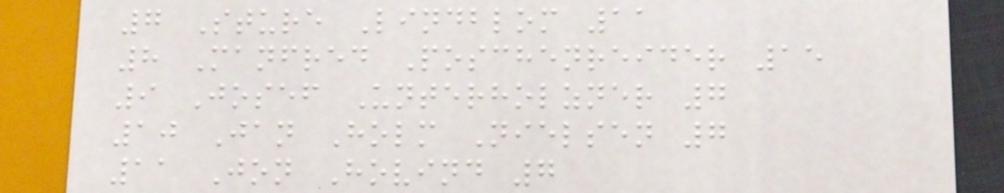7 Sture Lindblom 11
8 Manfred Poschenreider 15
9 Josef Unterholzner 7
10 Jan Holm Nielsen 7
11 Jon Hovind 7
